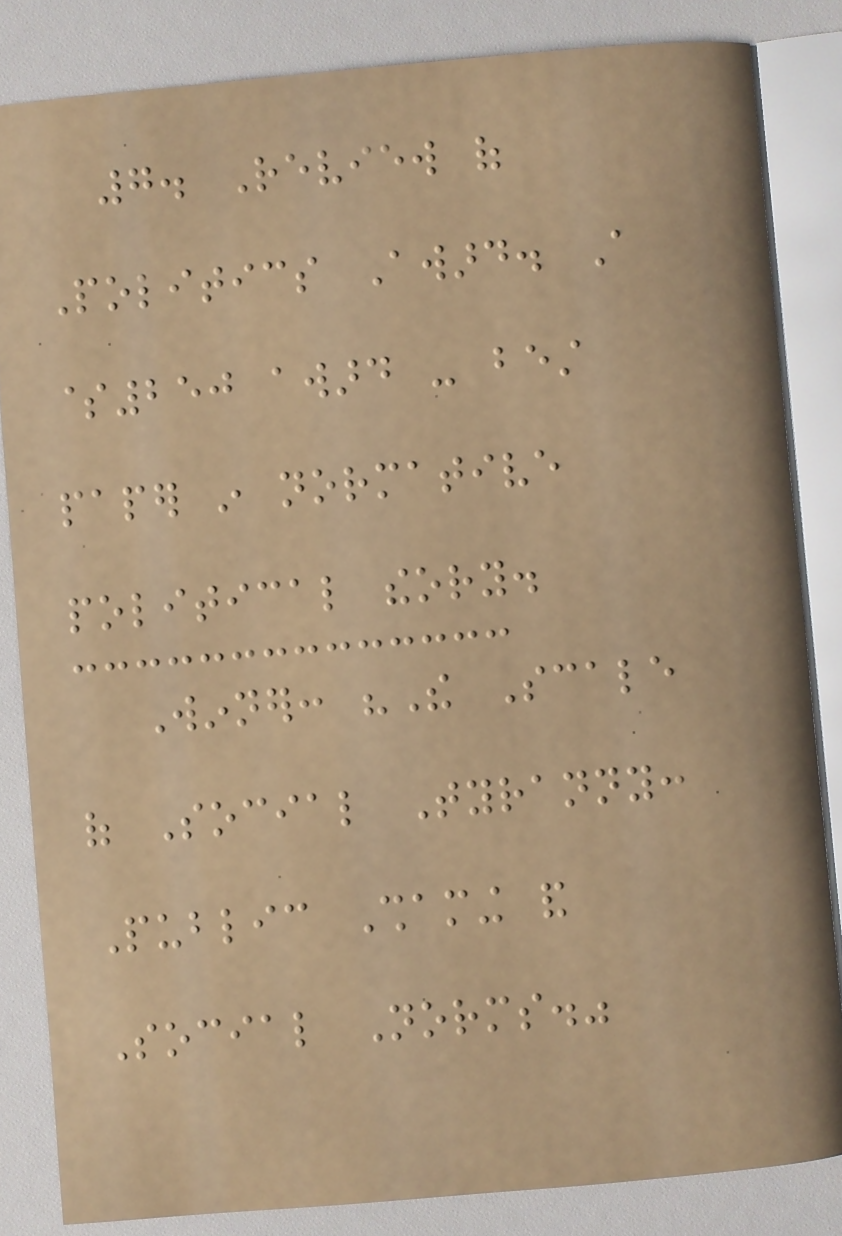7. Review of
Politics Award. A
$250 award - best
paper in normative
political theory.
Winner: "The Scale
of Social Tyranny:
Public Shaming and
Social Norms."
